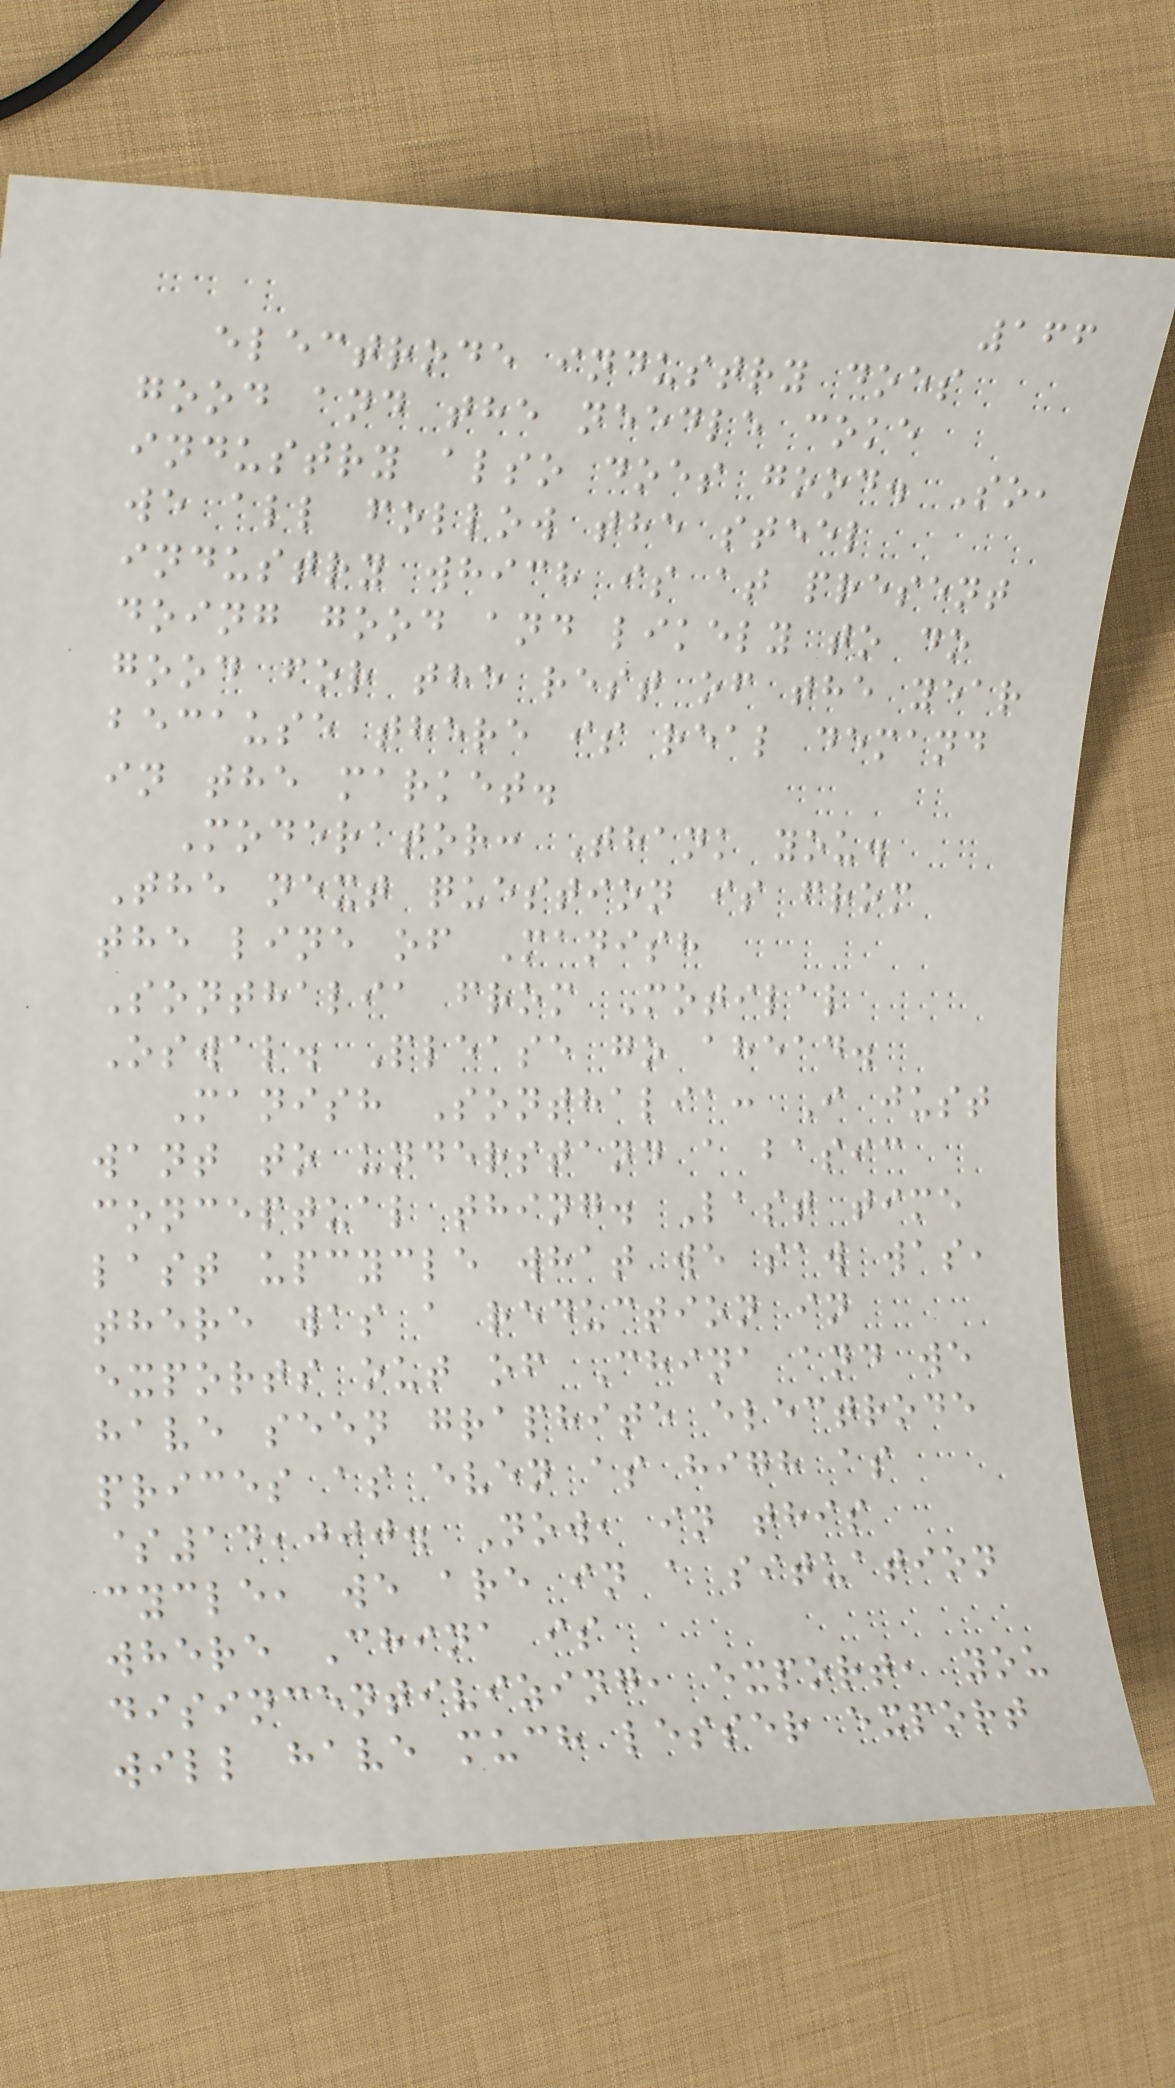166
electrode industry does
good and the needle coke
industry also does good. So,
we all follow the steel
industry which is at present
doing good and likely to do
good for the rest of the year
because there is real demand
in the market.
Moderator: Thank you.
The next question is from
the line of Manish
Sonthalia from Motilal
Oswal. Please go ahead.
Manish Sonthalia: I just
want to understand a basic
conceptual thing. Last time
last upcycle what we saw was,
there was a reduction in
exports out of China and we
have seen graphite electrode
prices as even as high as
$14,000. Now, in this
cycle, we are in a situation
where China is
disincentivizing, export, you
will have much lesser export
